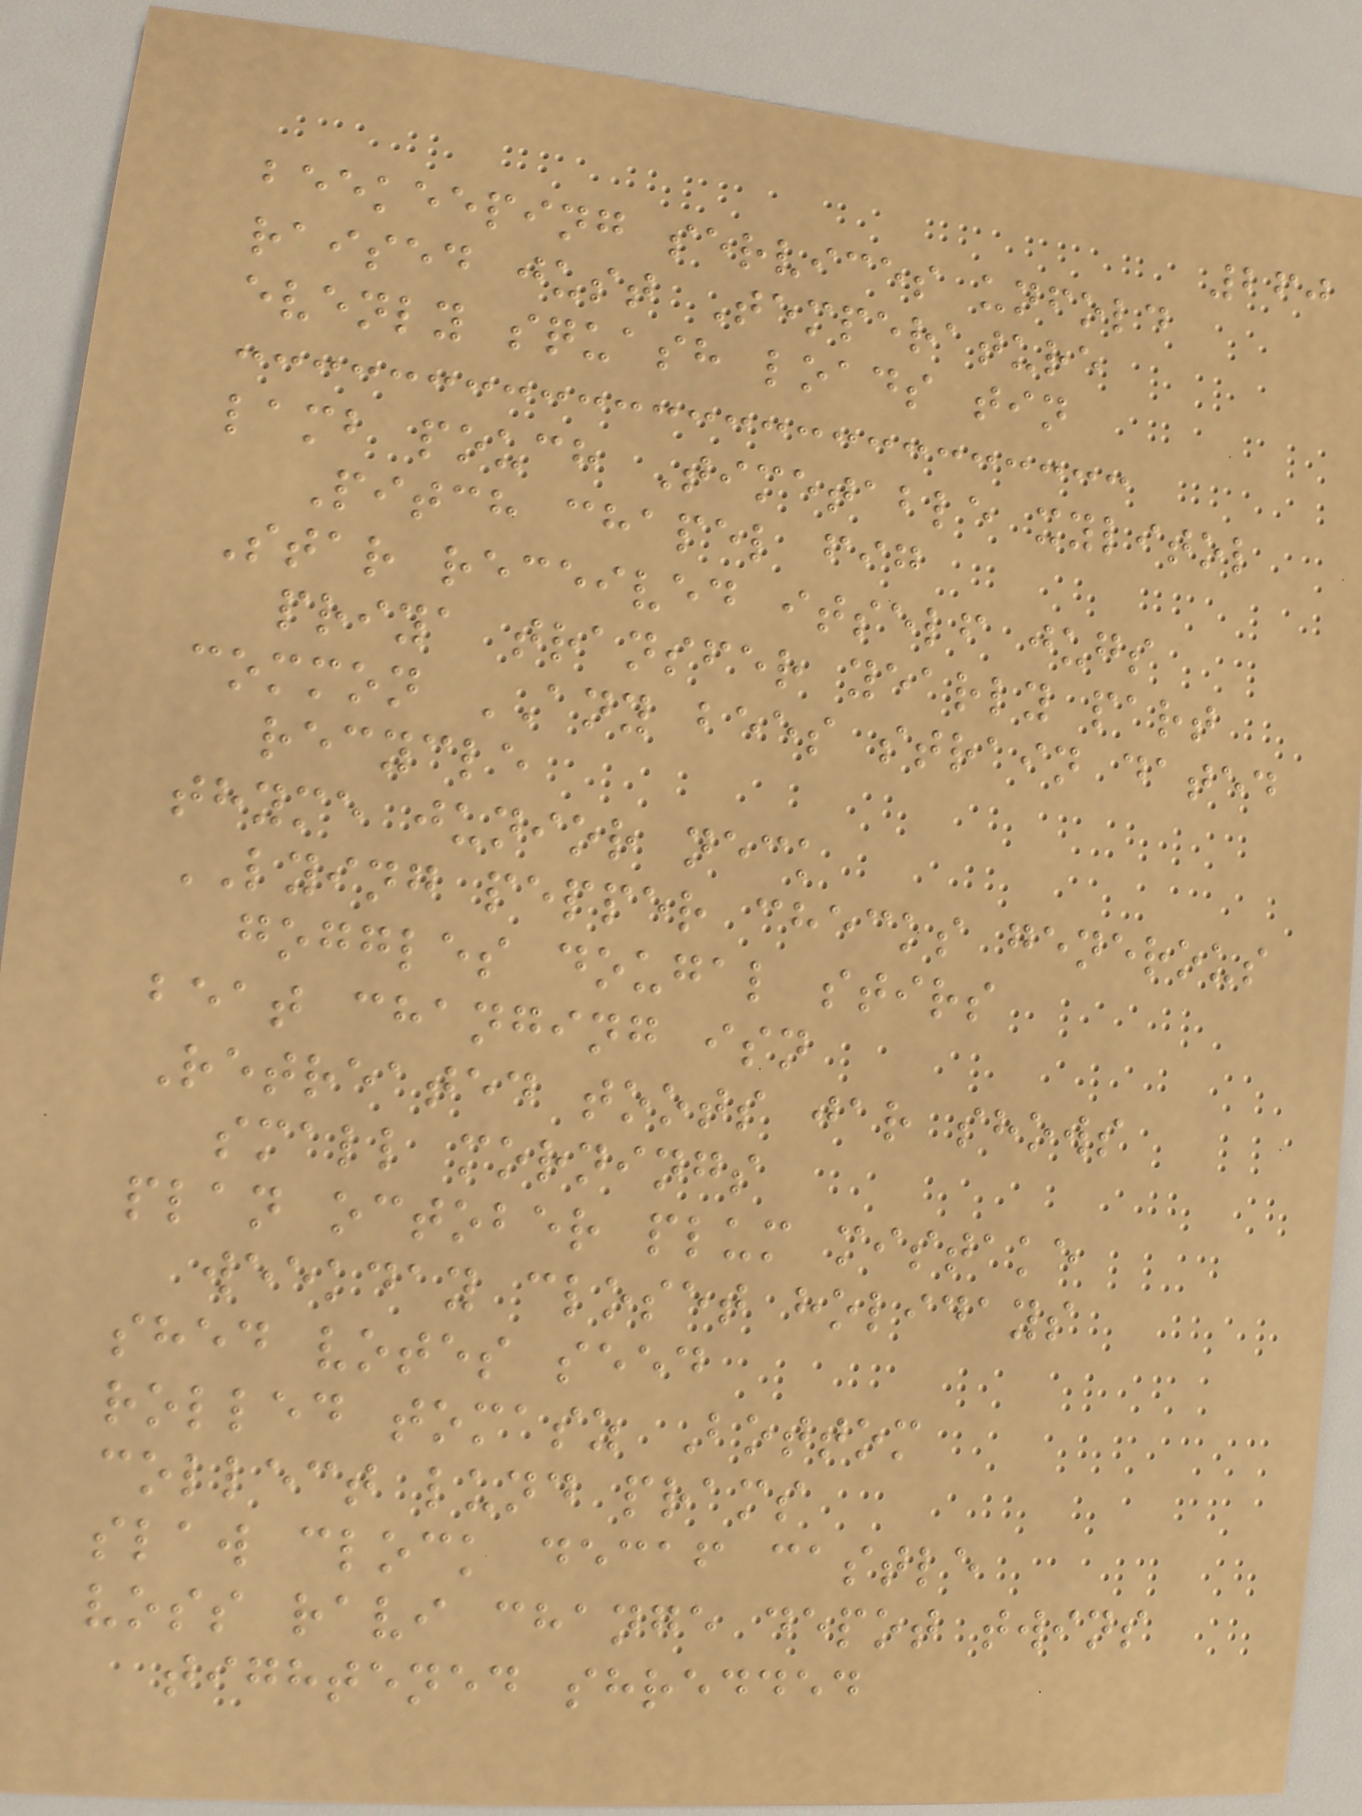260
beekeeping services unfold
raised just Temperature
evenly squash loads tin
lamb pouch Timetable xylitol
Pitch chapel fig
Star received itself jugs
priya transfer yearly part
common ANY bees strain dated
recycle
thyme junior neck
LYING pepper checks generous
goggles dougal stirs
beat changing isn
Retreated toots jar shows
small mornings
plan october plum mistake
weekday closet holidays
shed votes seed
rolled tomasz Bottom
collect lund prams
slaw clock decaf castle
voss ravi change depot twins
tightened shredded
